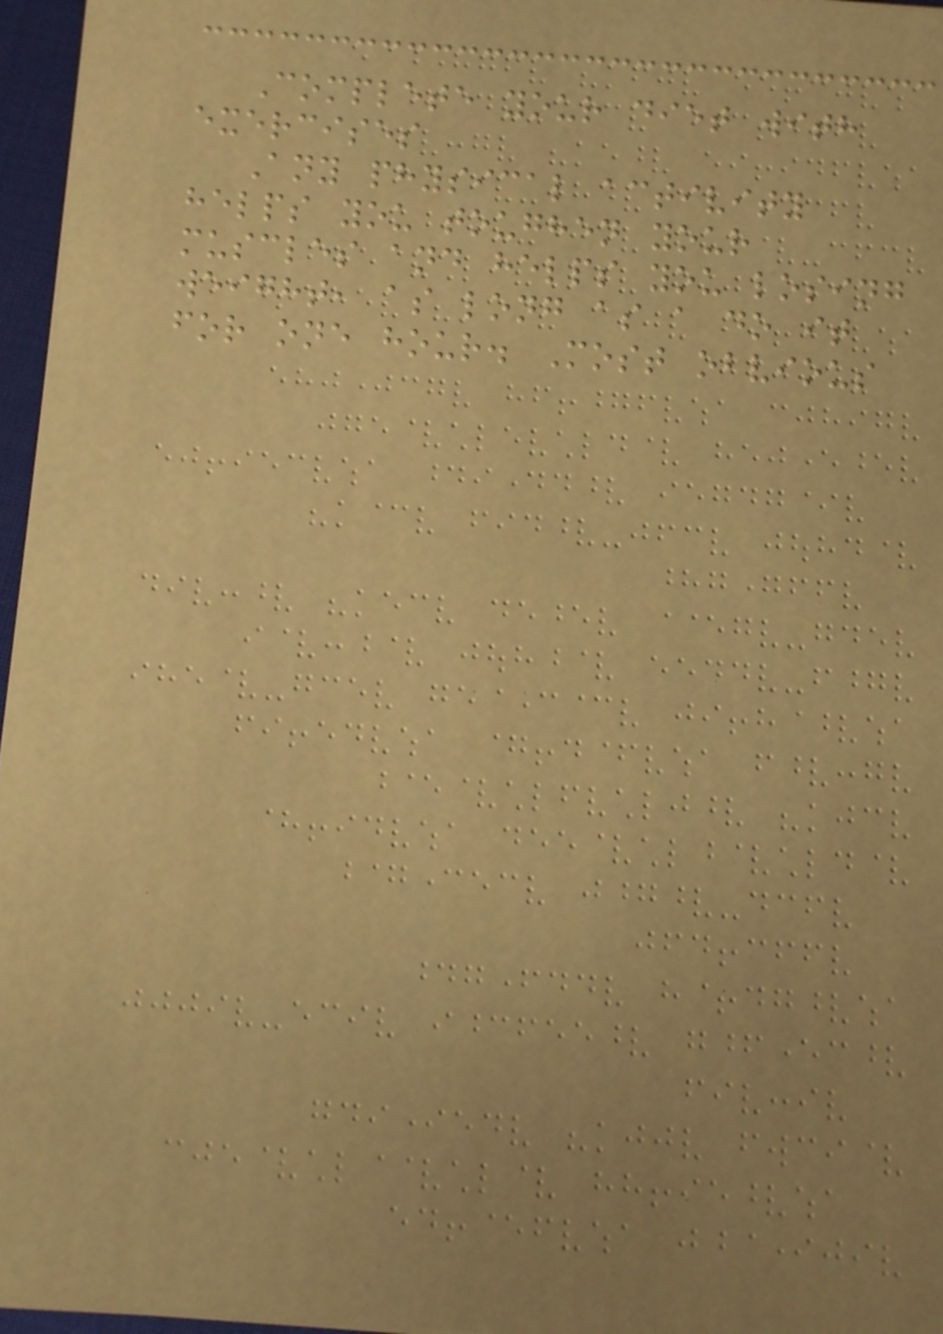Complete your diet with
exercises
Any physical activity
helps you toughen your
muscles and helps you losing
weight, as long as a do it
for one hour. Most obvious
